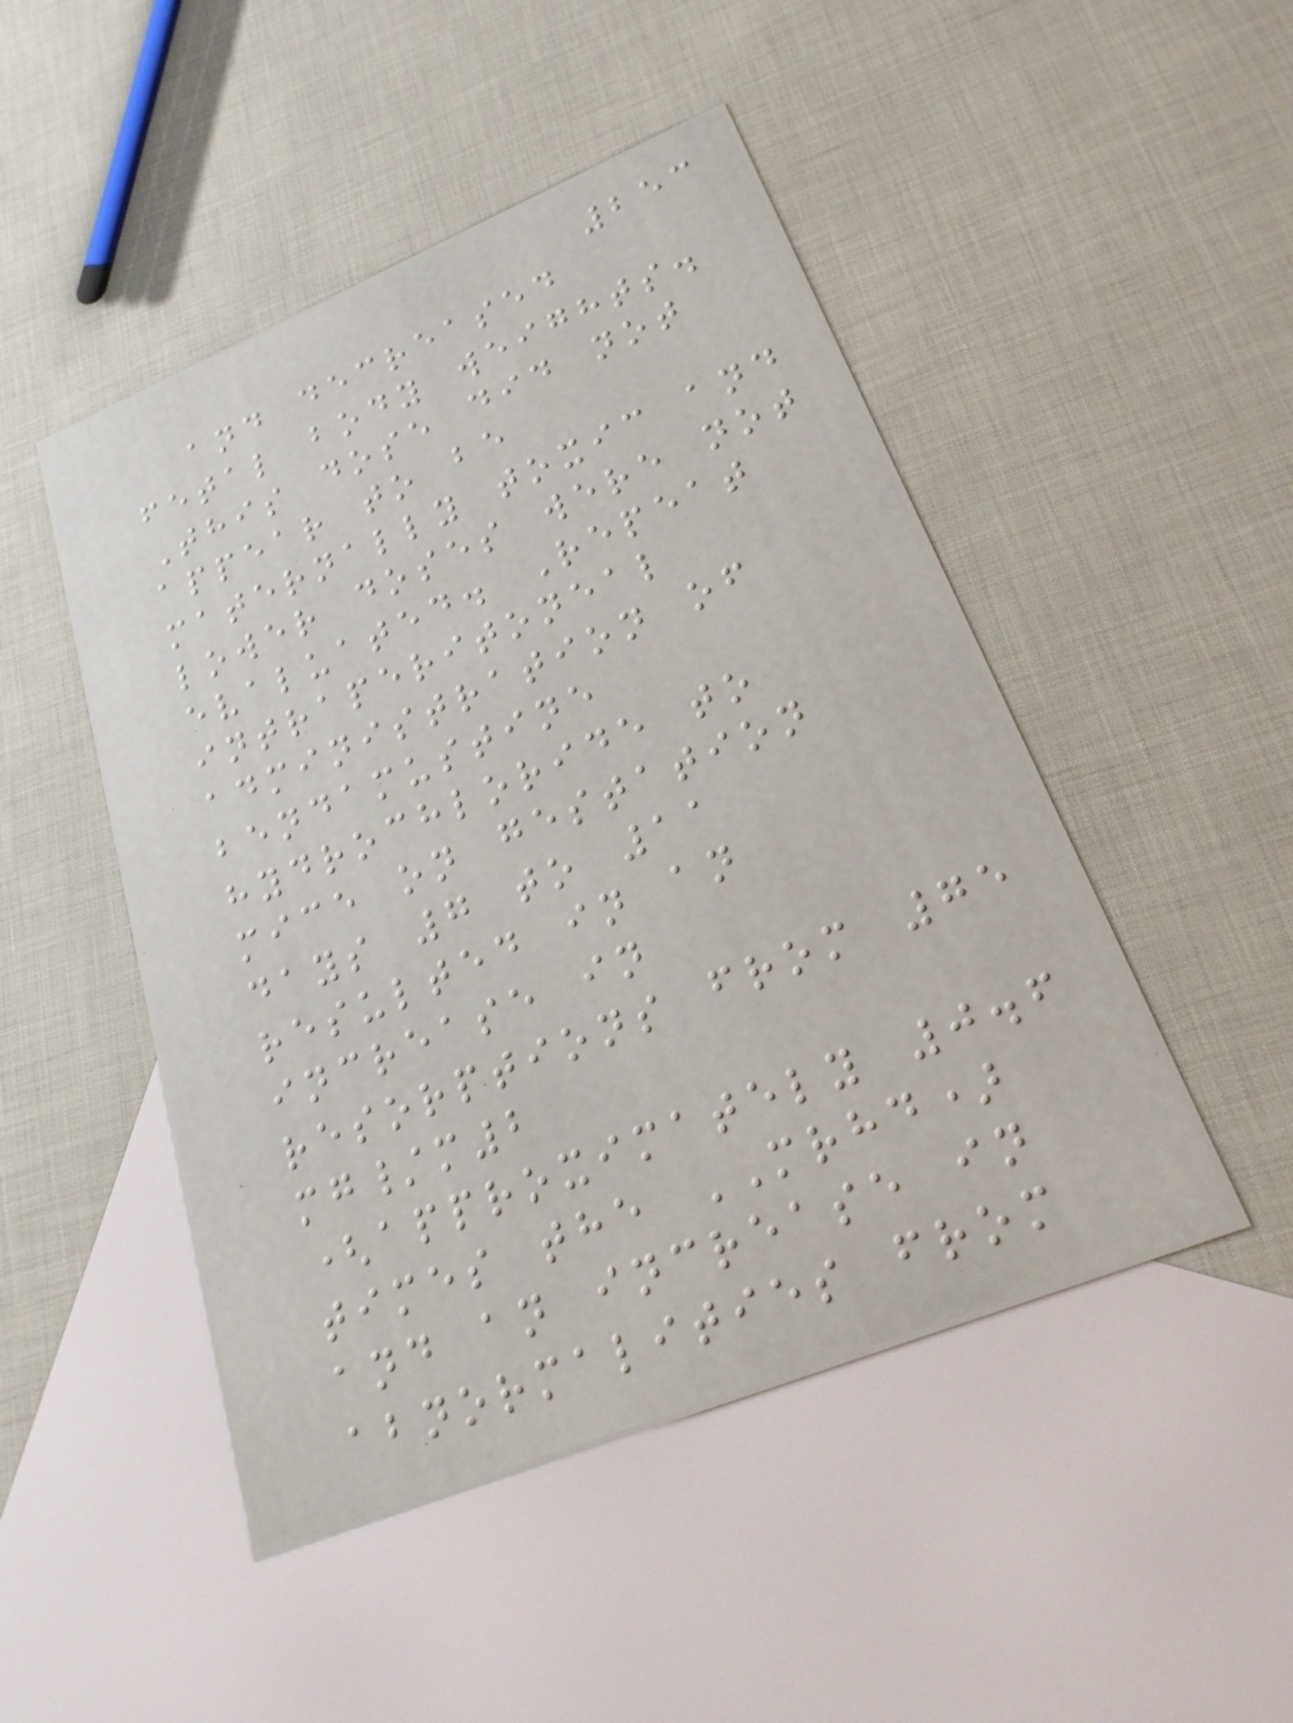253
and decreased
fetal body weights.
This dose did not
appear to be
maternally toxic and
lower doses were not
evaluated. Repeat
intraperitoneal
administration of
bendamustine
hydrochloride to
mice on gestation
days 7 to 11
resulted in an
increase in
resorptions from 75
mg/m2
(approximately 0.6
times the MRHD)
and an increase in
abnormalities from
